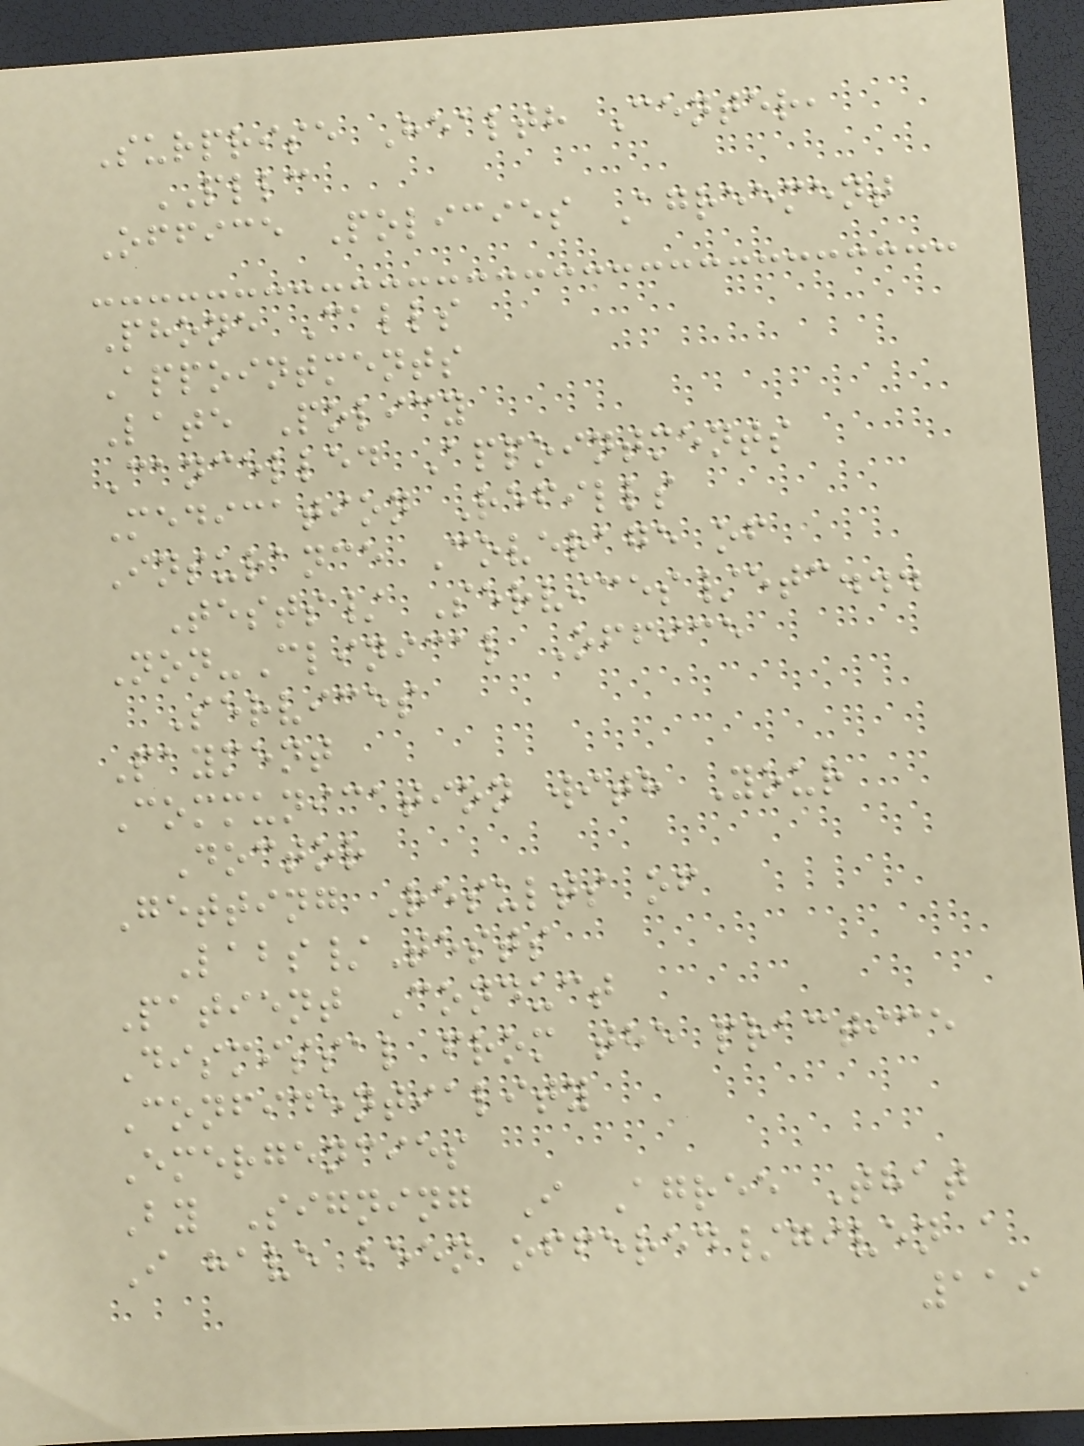Surprise Health Center,
PLLC
Office Policies Agreement
Phone Calls
Appointments
Late Policy
Cancelled Appointments
Medication Refills
Insurance Coverage of
Tests/ Services/etc...
Non-Clinical Office
Services
Payment
Communication with Your
Doctor
Getting Results of
Labs/Tests
Patient Conduct
Dismissal from the practice
Confidentiality
Emergencies
By Signing I Agree That
I have been offered/given a
119
